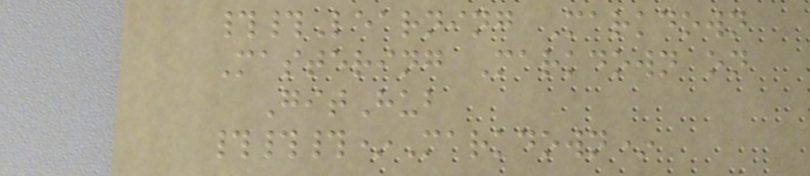##Learning Markdown
Mastering Markdown on
GitHub
###*Markdown*
